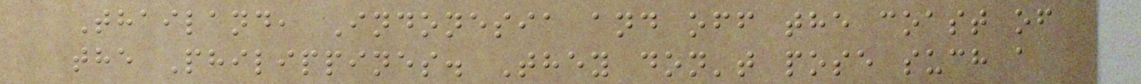Thailand, Indonesia and off the coast of
the Philippines. They don't pose such a
